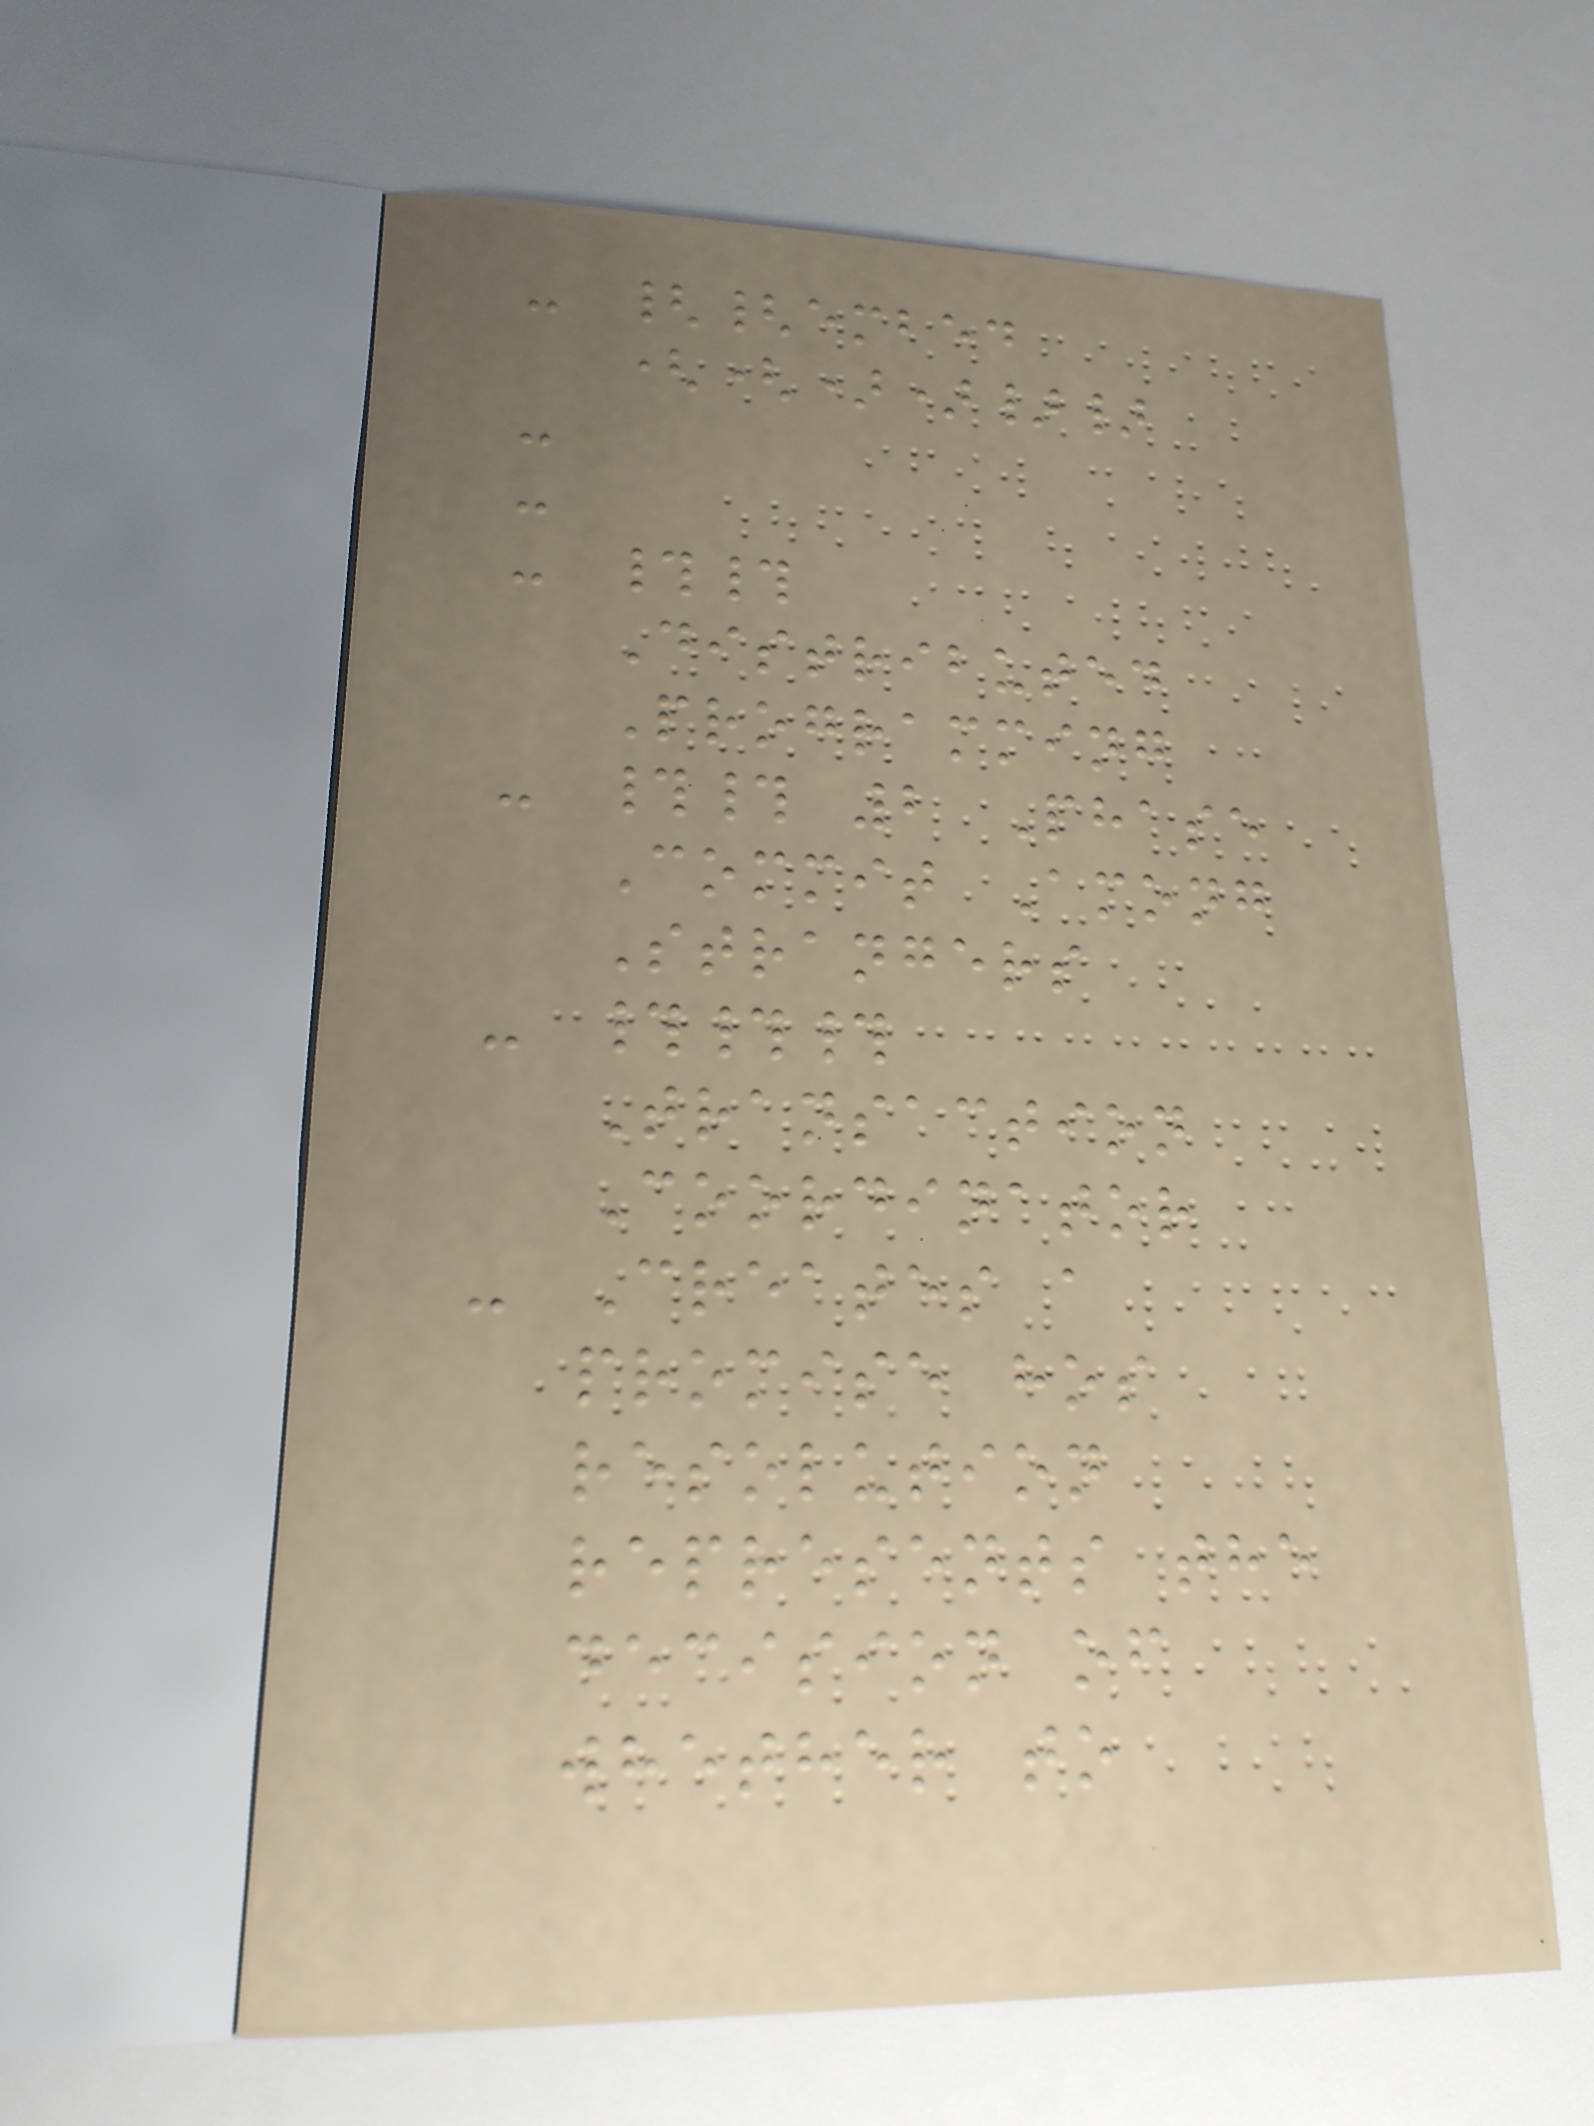- {{embed
(())}}
-
-
- ##
Distributed
Programming
- ## 2 Phase
Commit Among
Strangers
- ###
Transaction
Coordinator
- Creates a
promise hos
resolution
represents the
decision of
whether to
